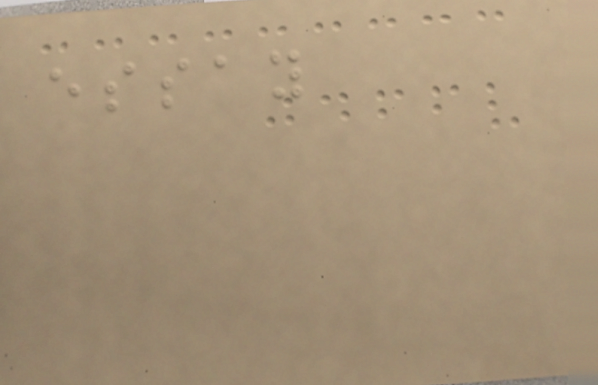essay
